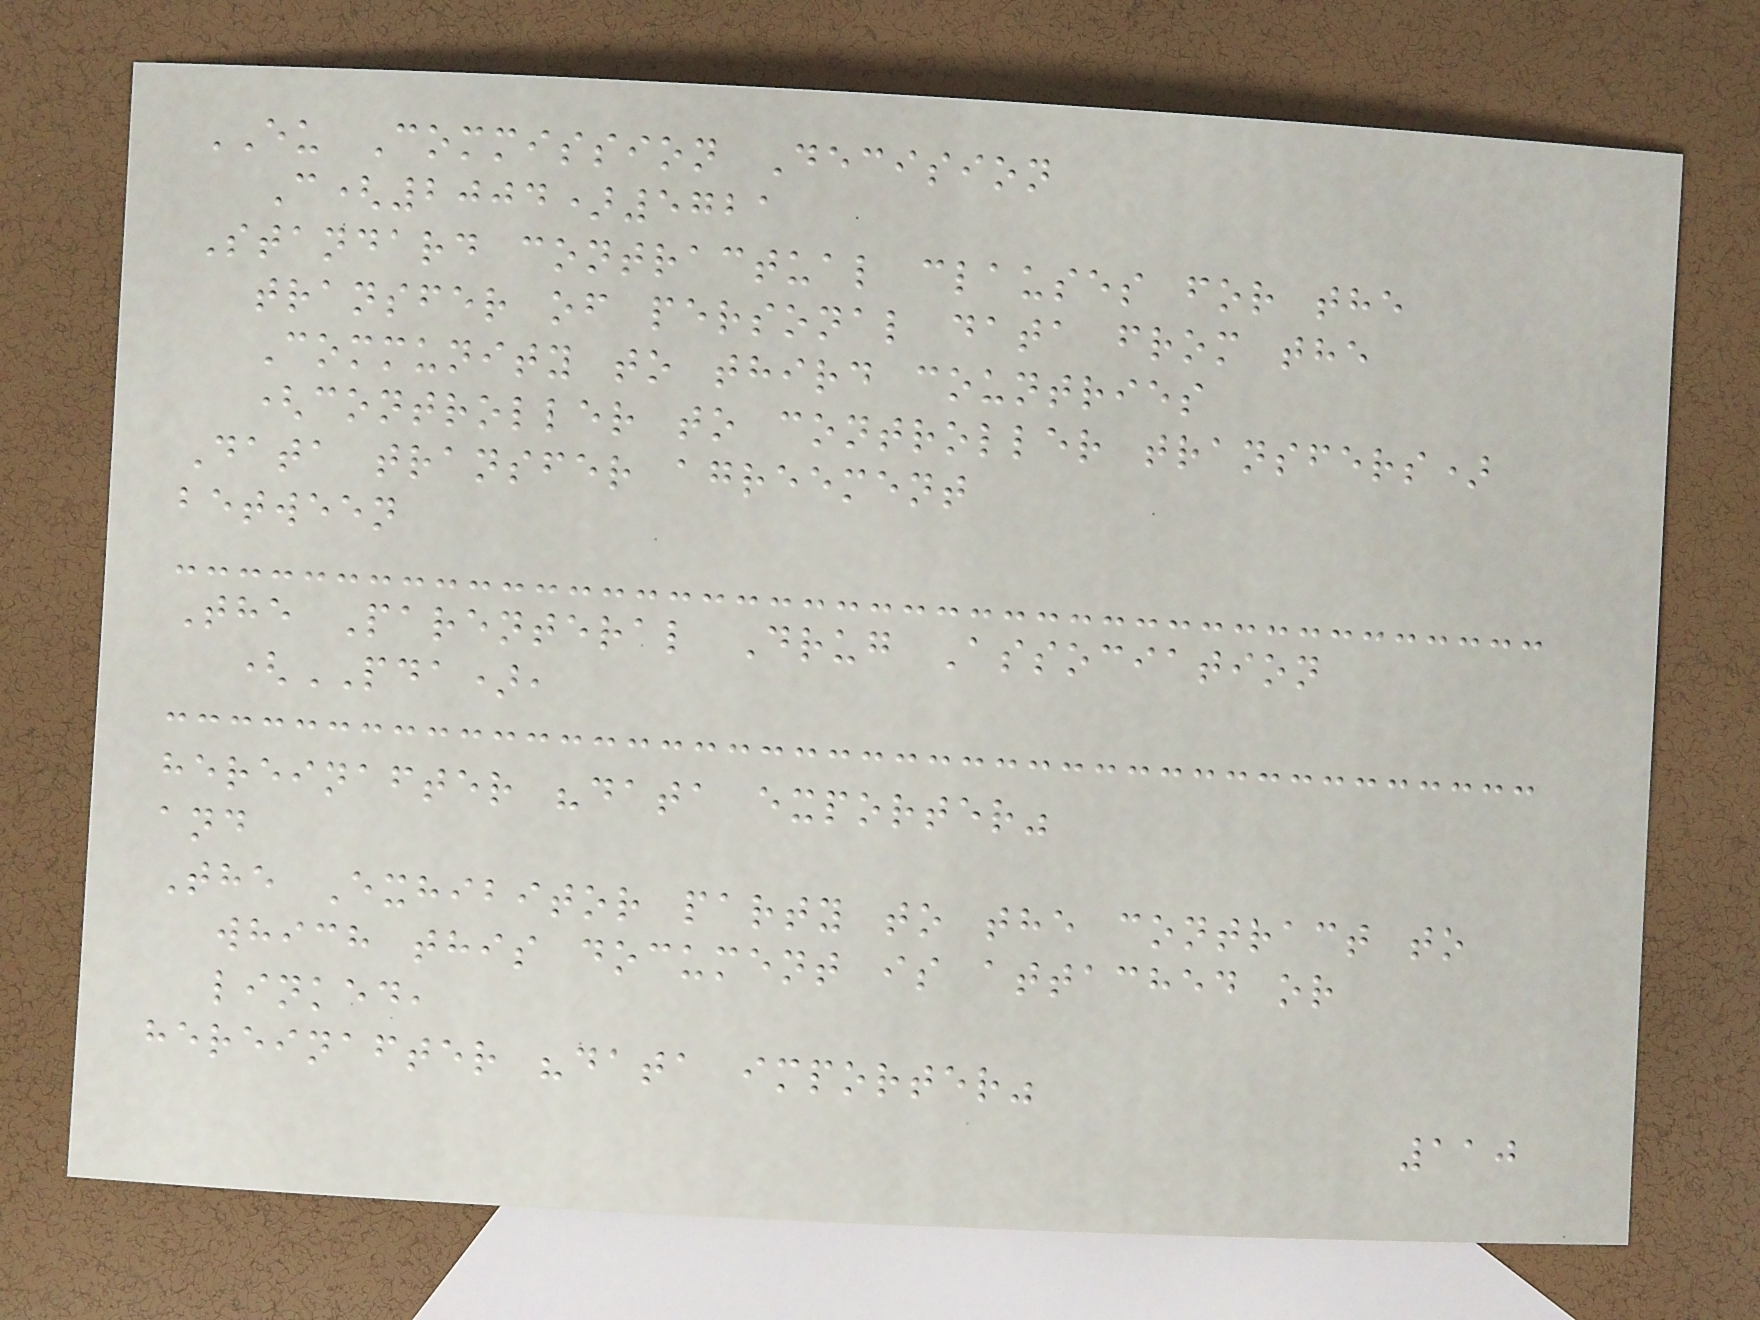EU Commission Decision
C(2004)5721
Standard contractual clauses for the
transfer of personal data from the
Community to third countries
(controller to controller transfers)
Data transfer agreement
between
The Parenteral Drug Association
(PDA),
hereinafter "data exporter"
and
The Exhibitor party to the contract to
which this document is attached or
linked,
hereinafter "data importer"
110
